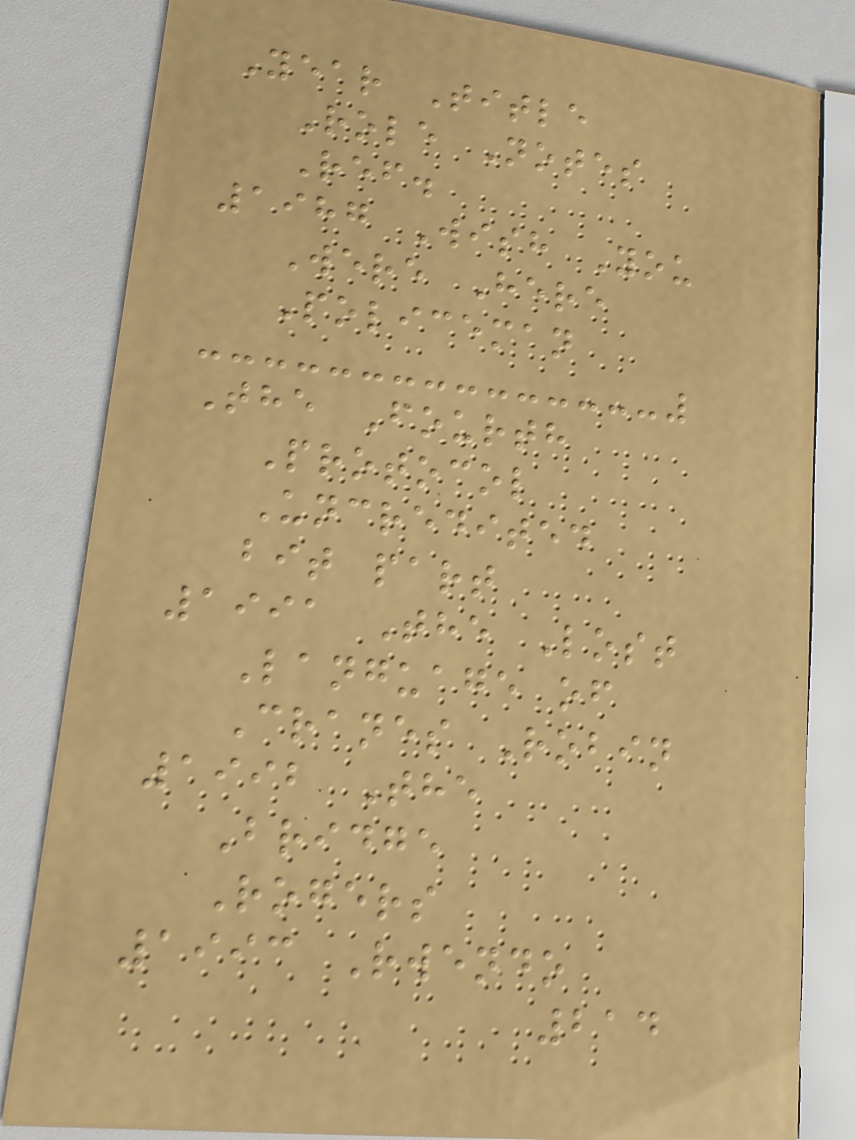Year Title
Role Notes
Ref.
1987 Wish You
Were Here
Policeman
The Fourth
Protocol
Uncredited
bit part
1991 The Lost
Language of
Cranes Robin
1992 The
Bridge
Rogers
1993 Rwendo
214
